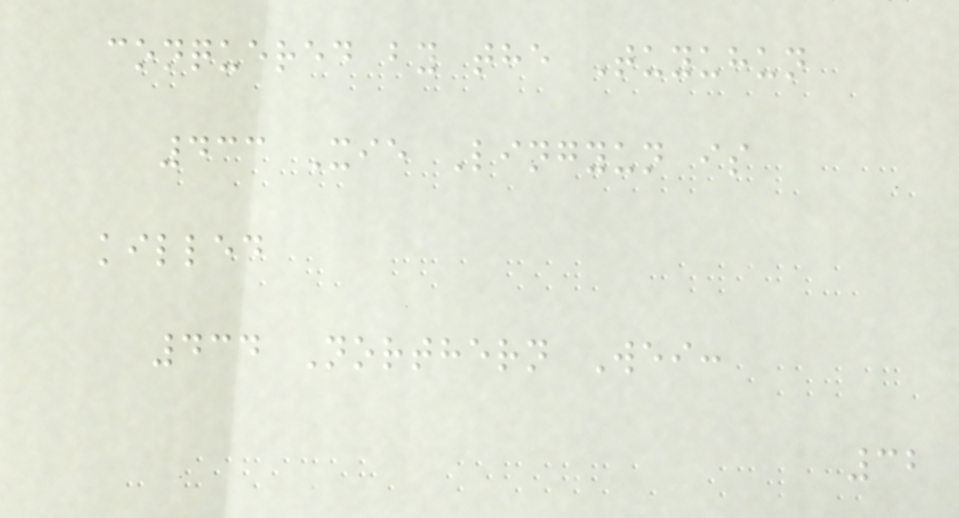conquered by the Tuyuhun
433 Xie Lingyun is
killed
434 Northern Wei:
32
